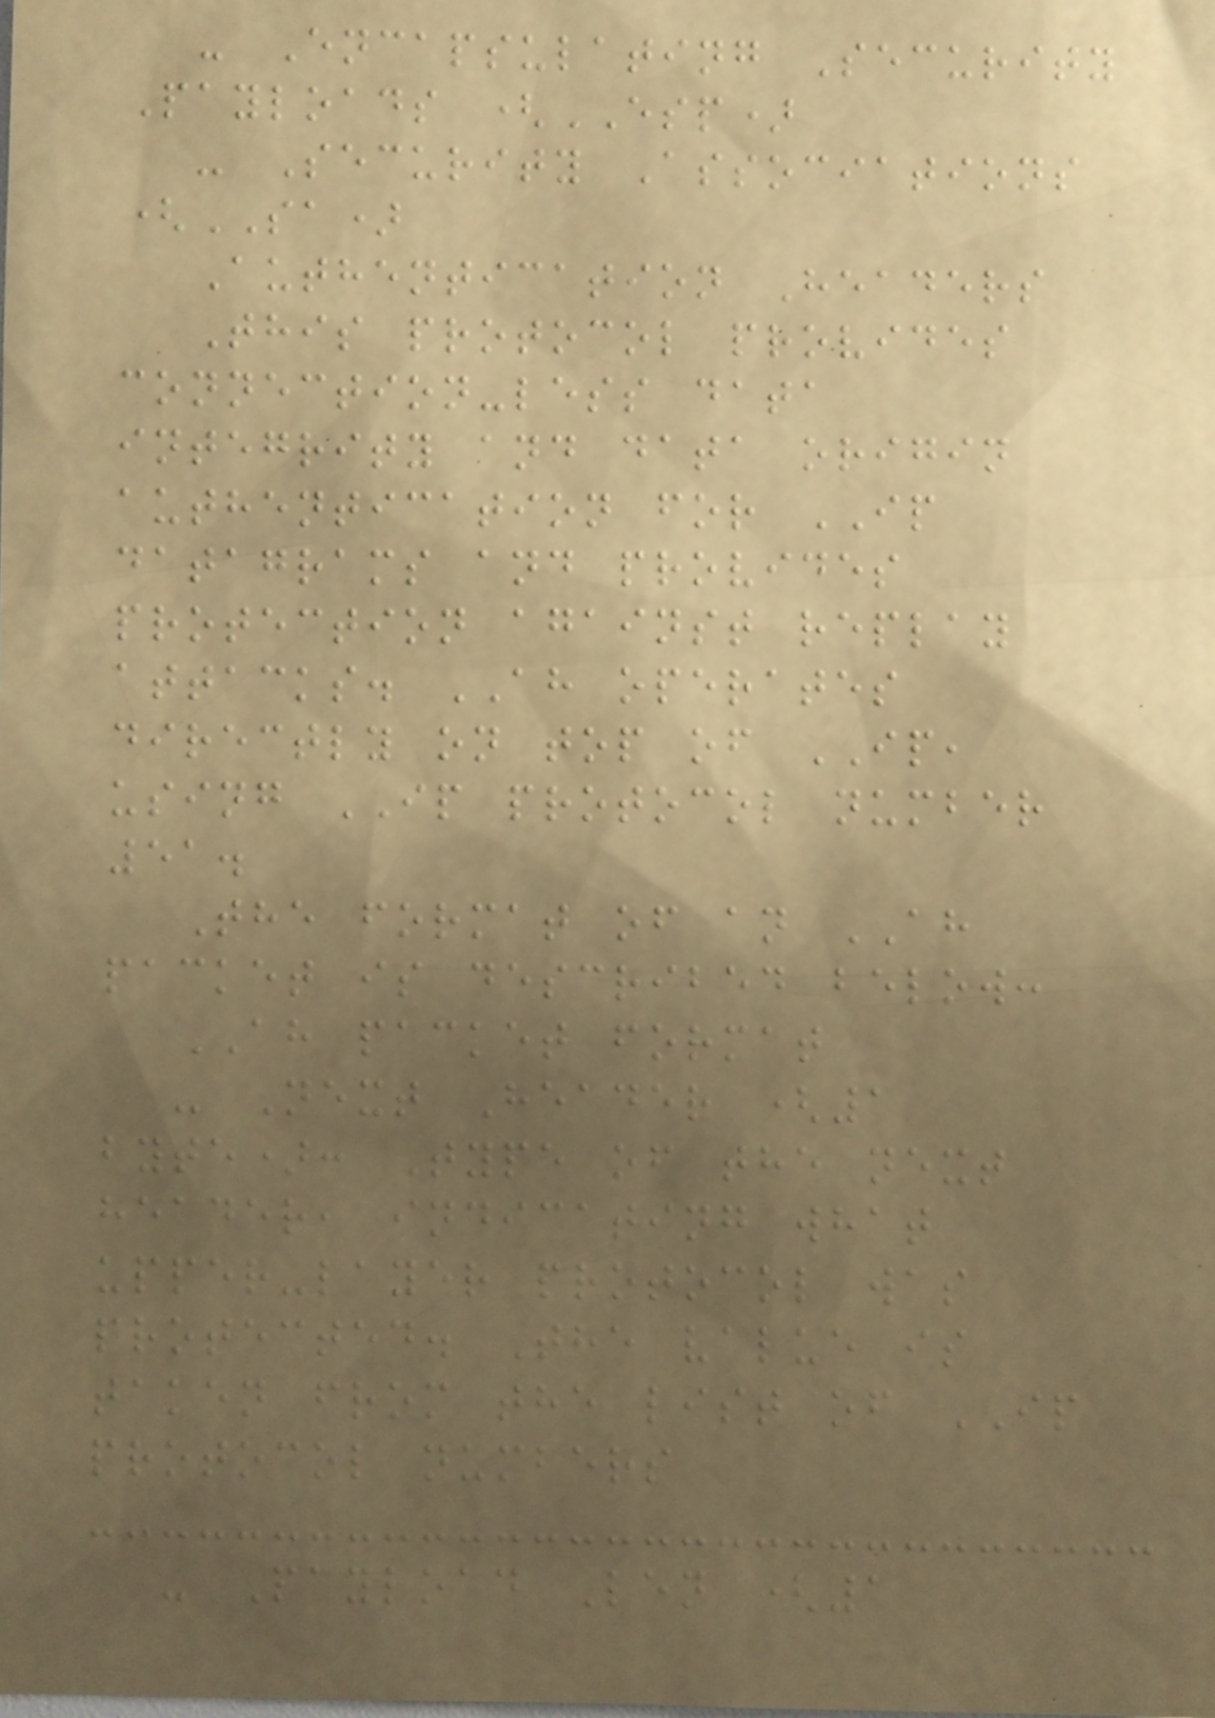- Encapsulating Security
Payloads (ESP)
- Security Associations
(SA)
Authentication Headers
This protocol provides
connection-less data
integrity and data origin
authentication for IP
datagrams and provides
protection against replay
attacks. AH operates
directly on top of IP,
using IP protocol number
51.
The format of an AH
packet is described below:
AH packet format
- Next Header (1
byte): Type of the next
header, indicating what
upper-layer protocol was
protected. The value is
taken from the list of IP
protocol numbers
- Payload Len (1
